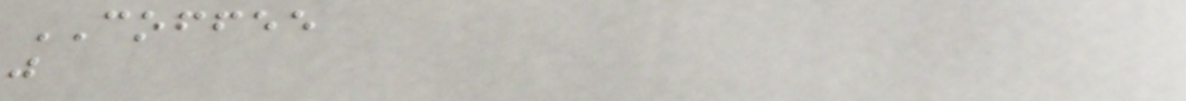COFFEE
j
